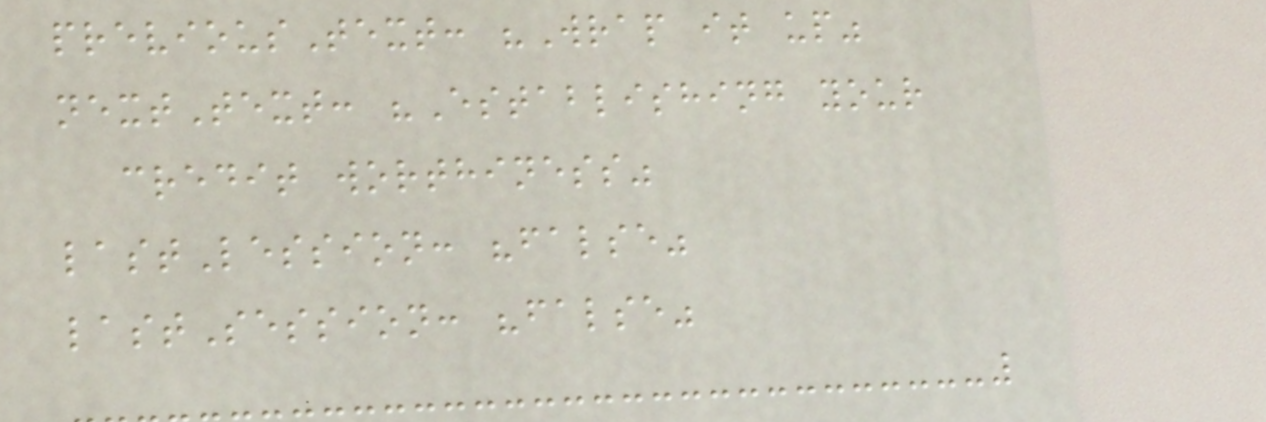previousText: "Wrap it up"
nextText: "Establishing your
credit worthiness"
lastLession: "false"
lastSession: "false"
